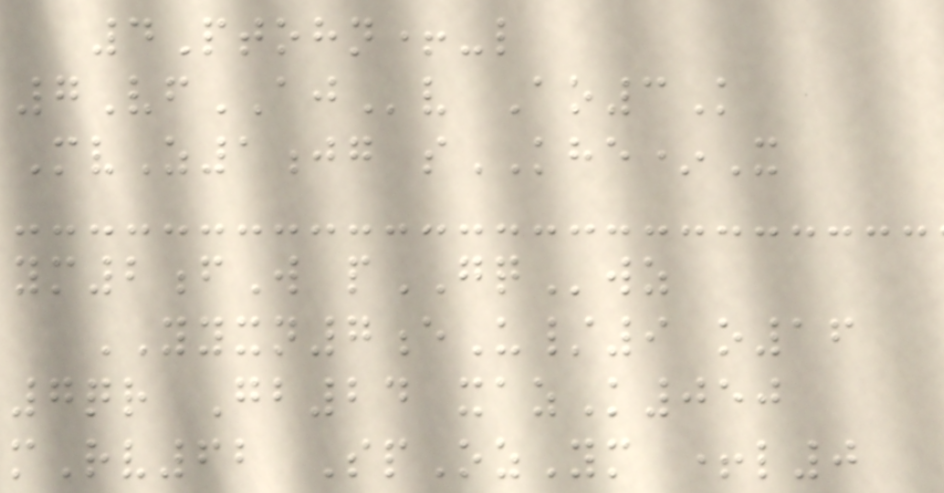4Ptohn+-l
7VfAJv Ao3K
MvZ1jg sKHE*X
ym2fW pGQwz
YYXN7eU/9 o16
7qr Gb24 xazK050
mRv62 SpOzYm +l0
